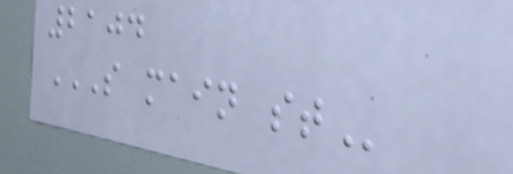2104
S MAIN ST
